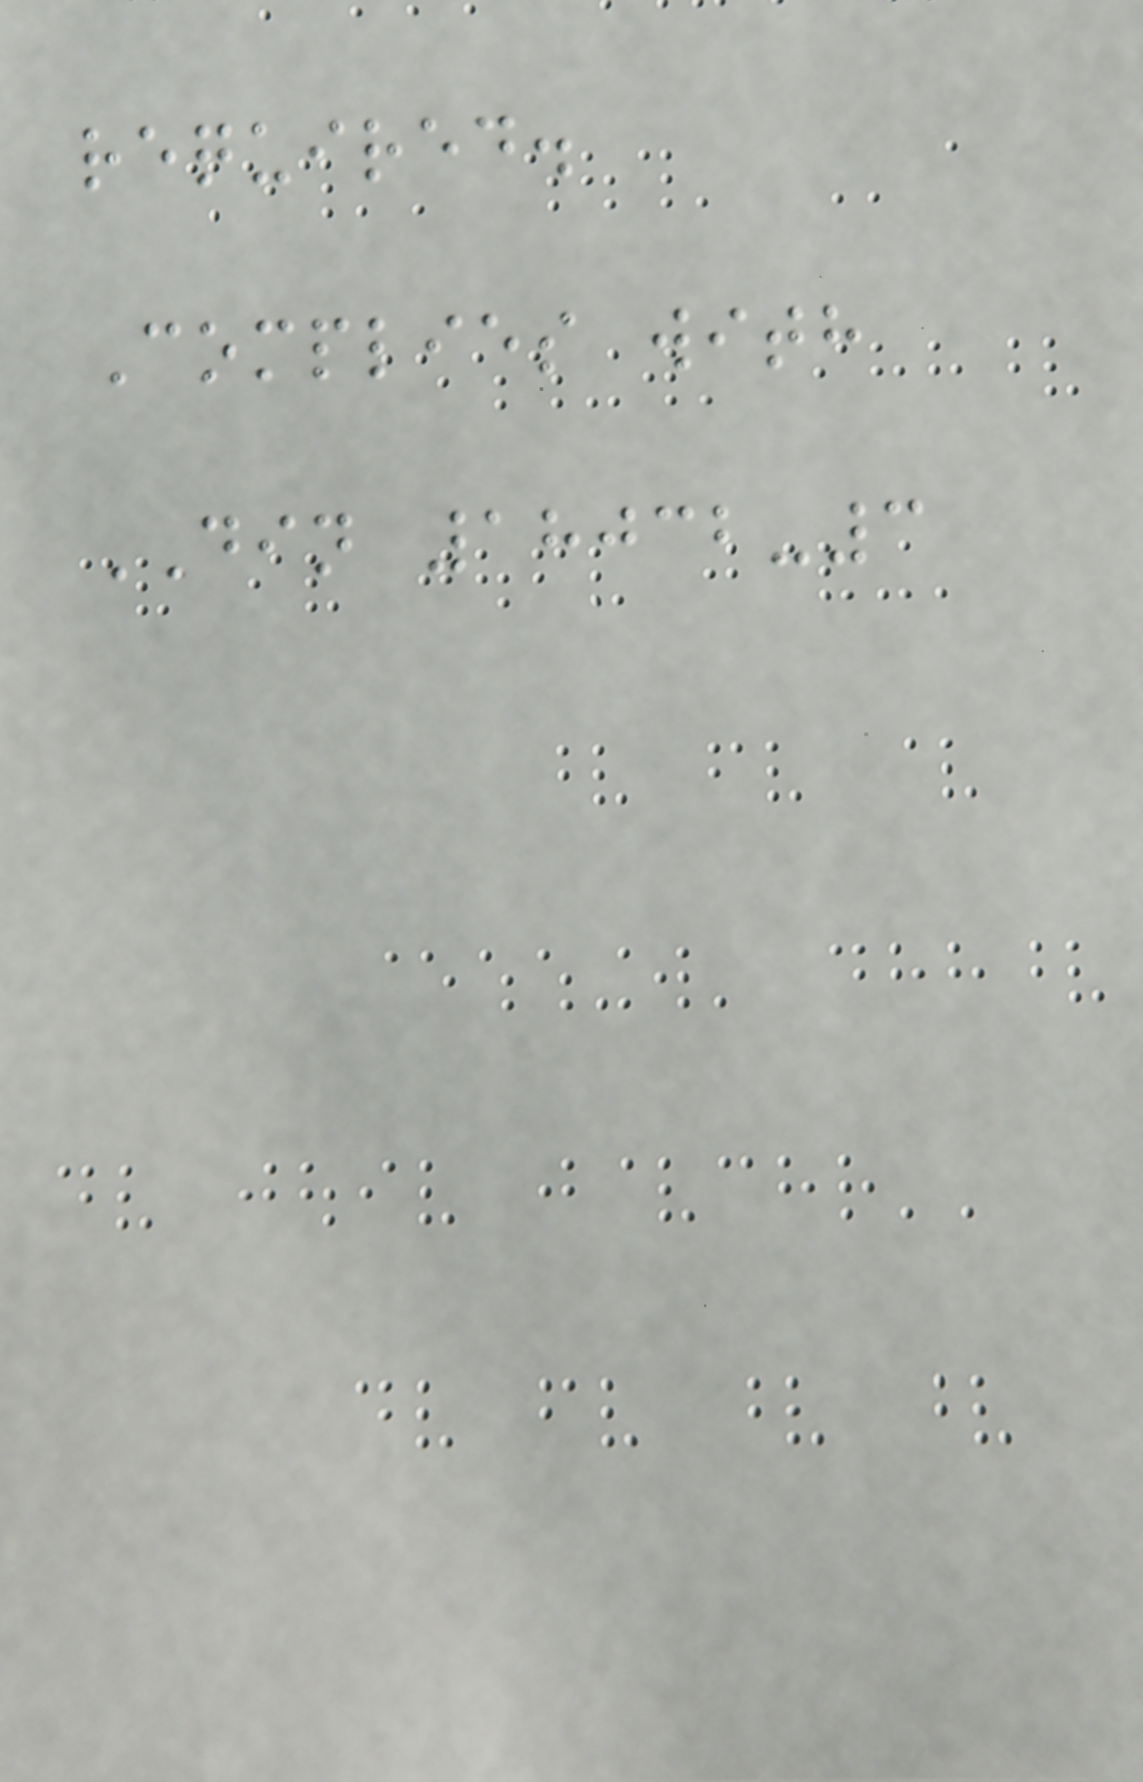required.
Complies with
DIN 18032-3
